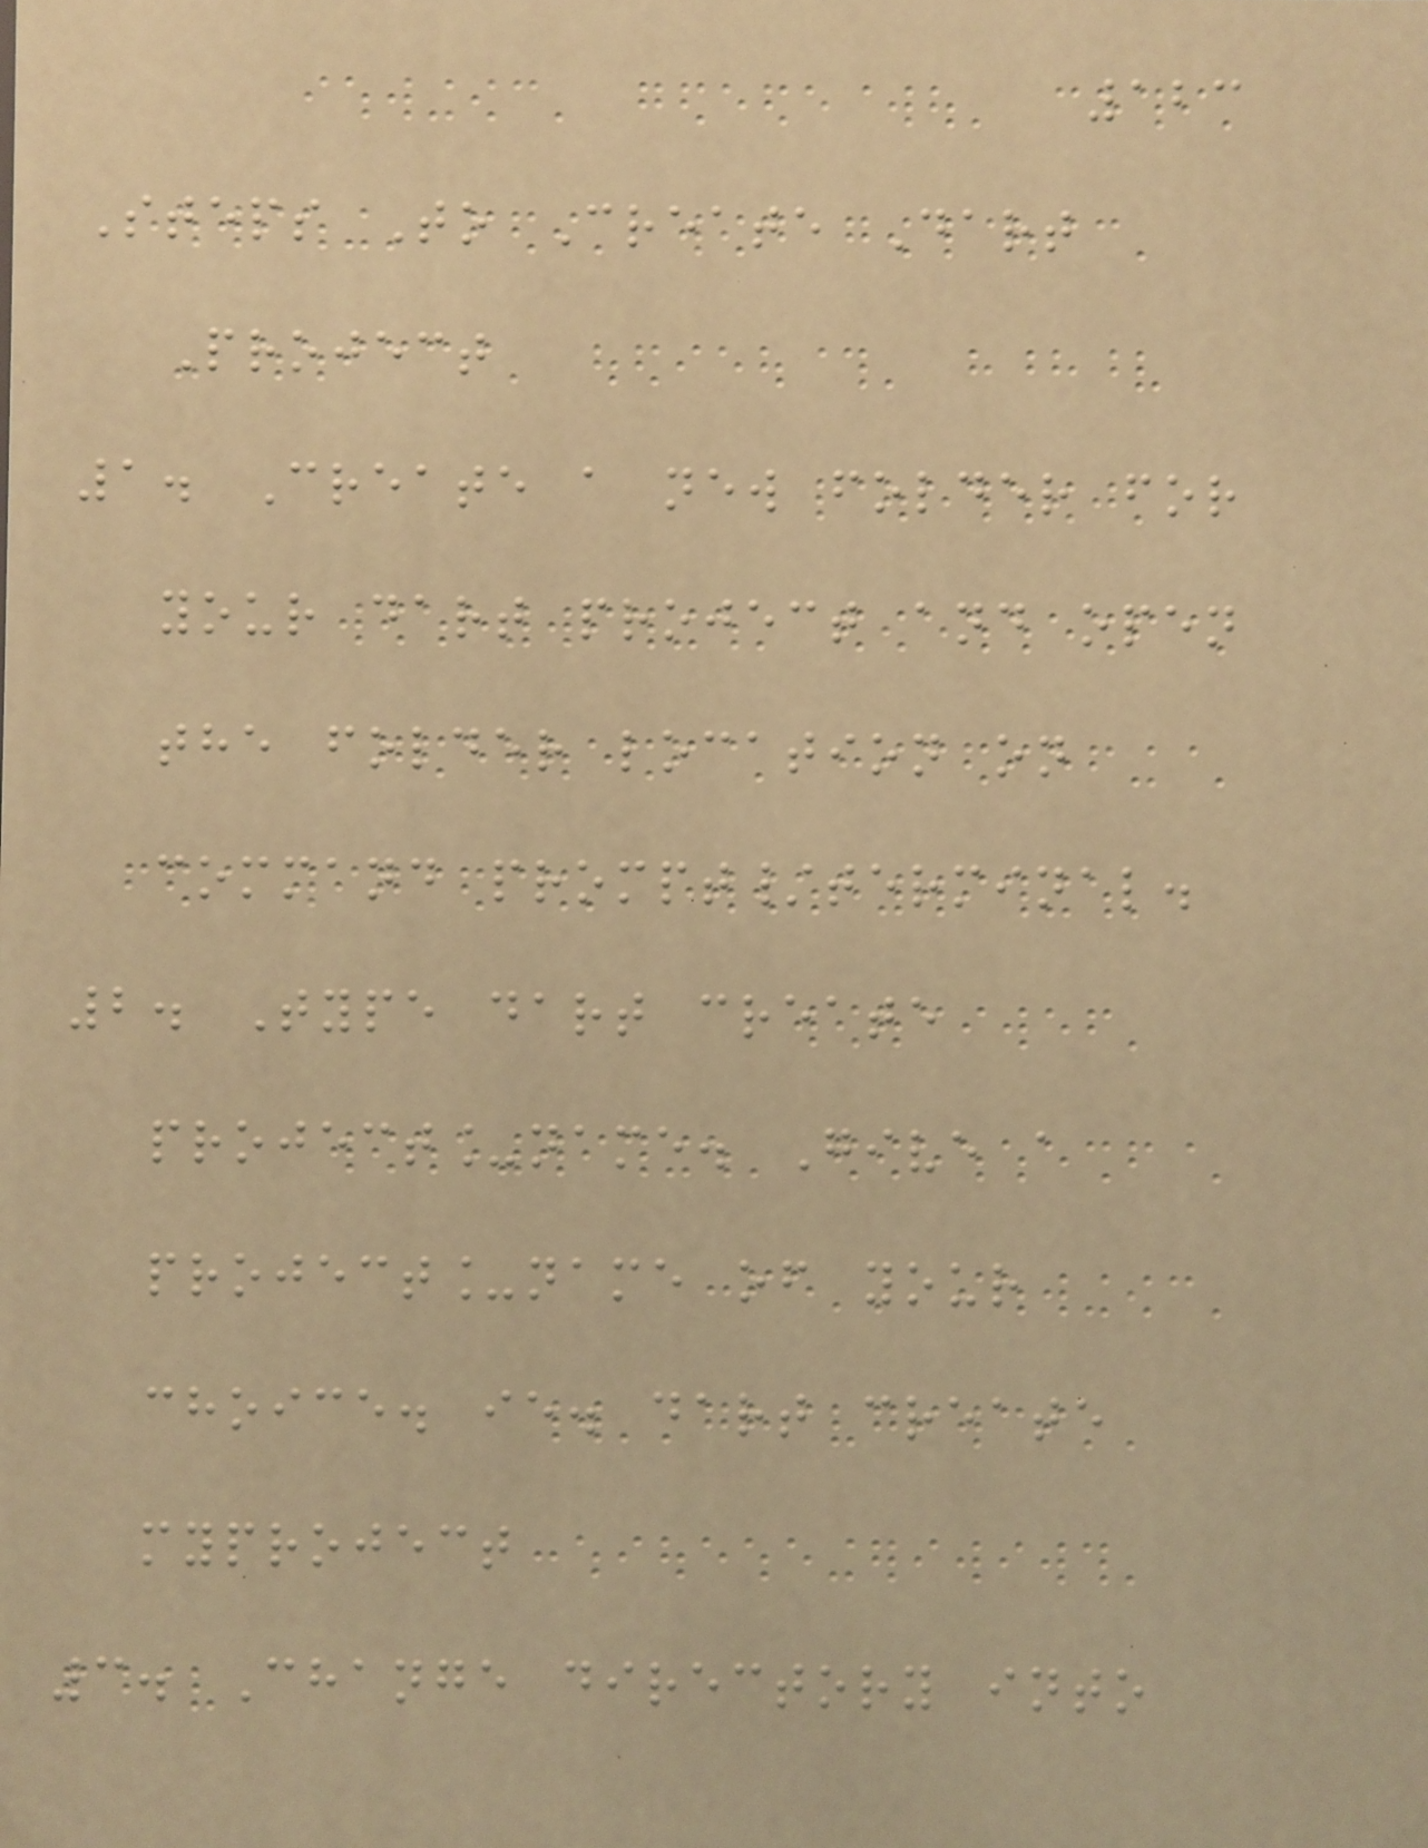123
Steps To Create Dart
Project
1. Create a new folder for
your dart project and open
the folder location on
command prompt/terminal.
2. Type dart create
project_name. Give a
project_name of your
choice. ie. dart create
myproject
3. Change directory into
